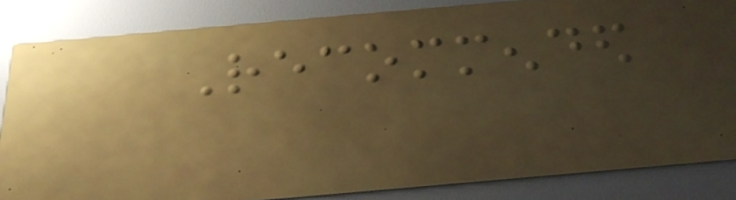Recommended
